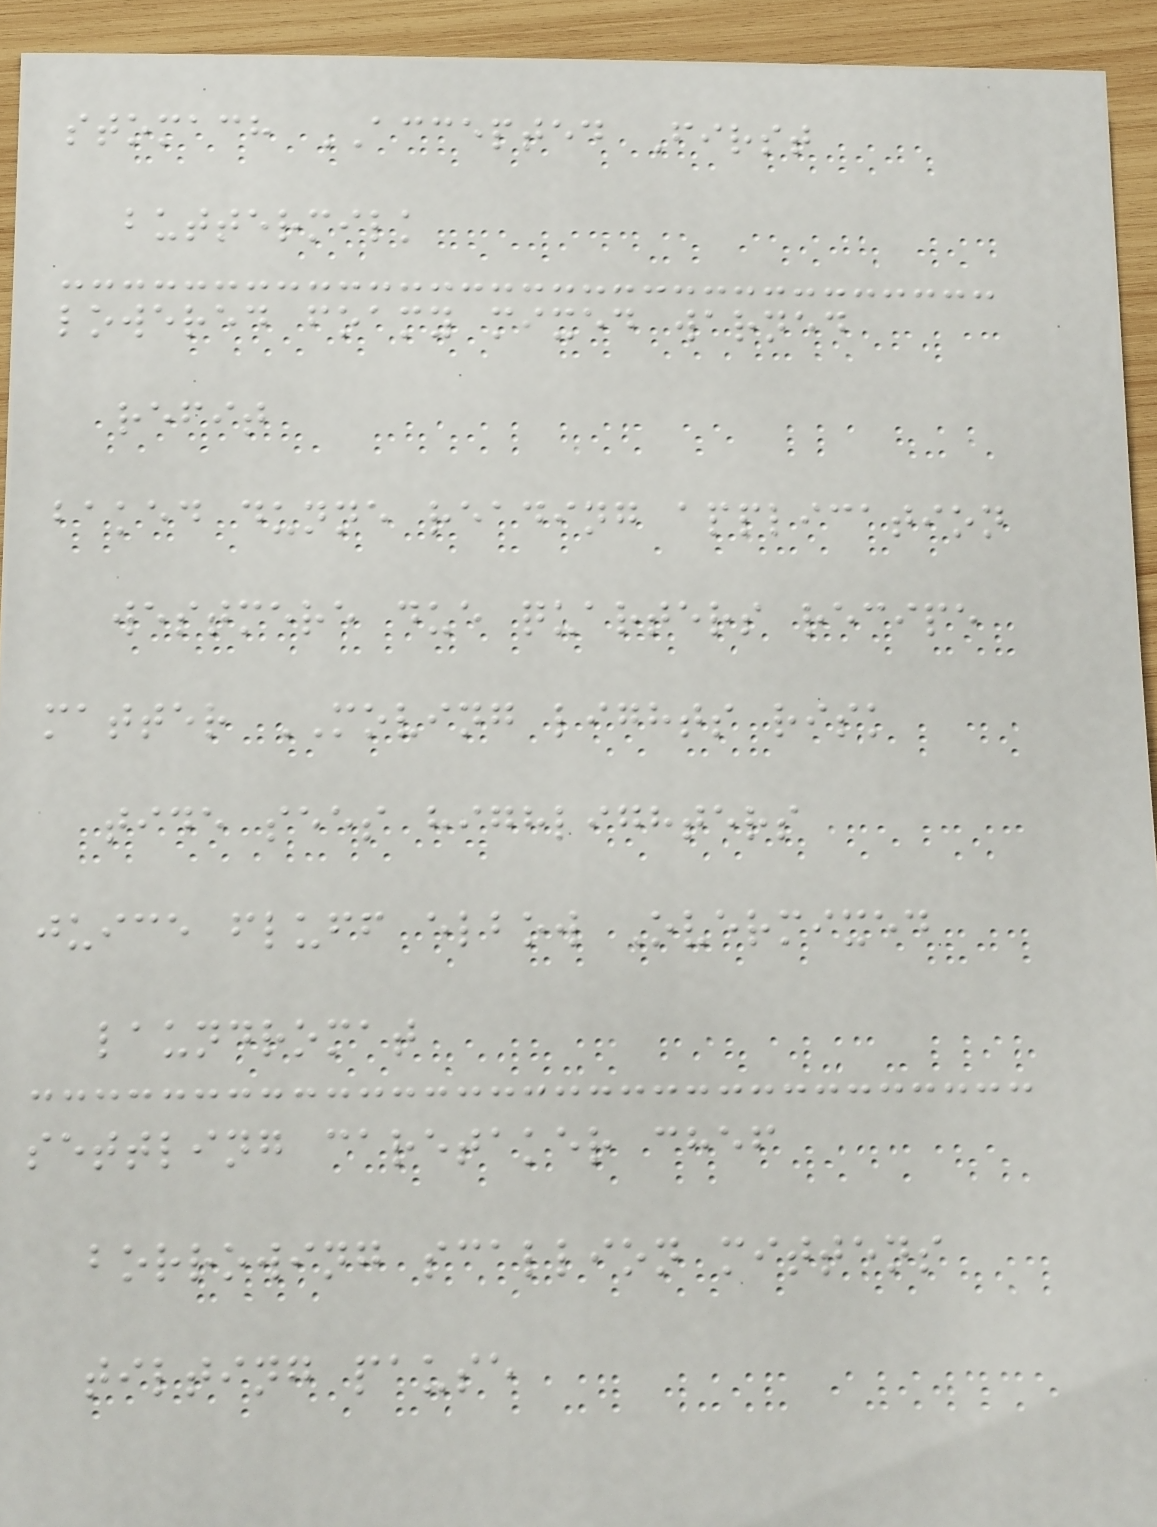stomach ACCEPTED First
buttermilk
lowered foamy mixed warned
refit
baked dunne reading application
westmere due quarters recipe
matter MOVING lights risk
tide sees highlighters
juice fluff elbow Overmixed
laundromat
settling caretaker chef
borrowing scallion mittens
tilting pause
